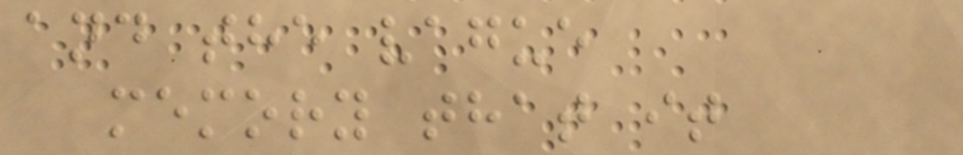and the vague
memory that it
